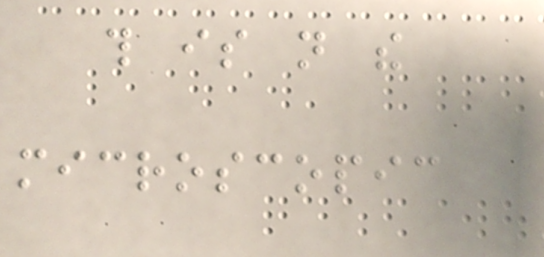this is not the
microscopic
